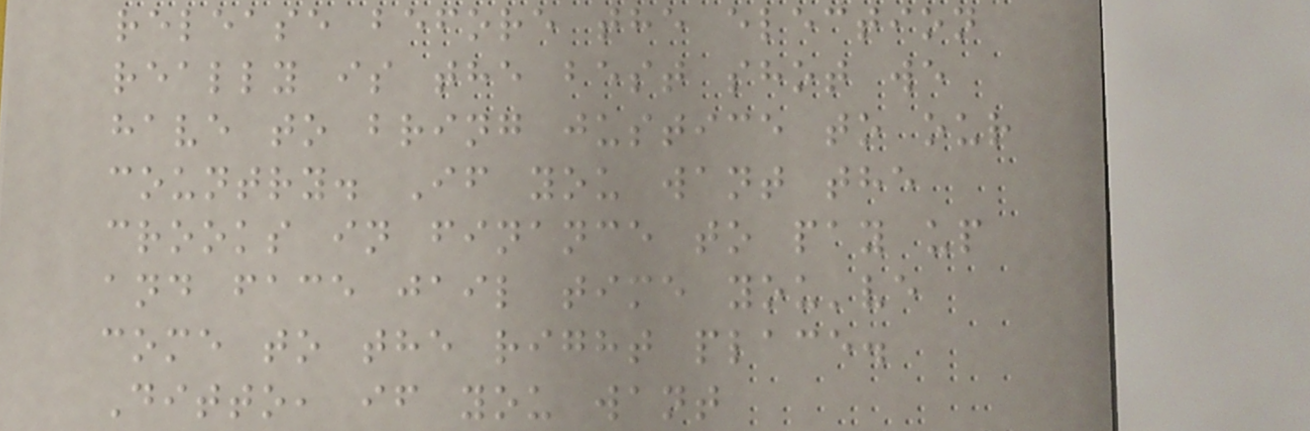release before the election
really is the best shot we
have to bring justice to our
country. If you want the
crooks in finance to pay up
and face jail time you've
come to the right place.
Ditto, if you want
